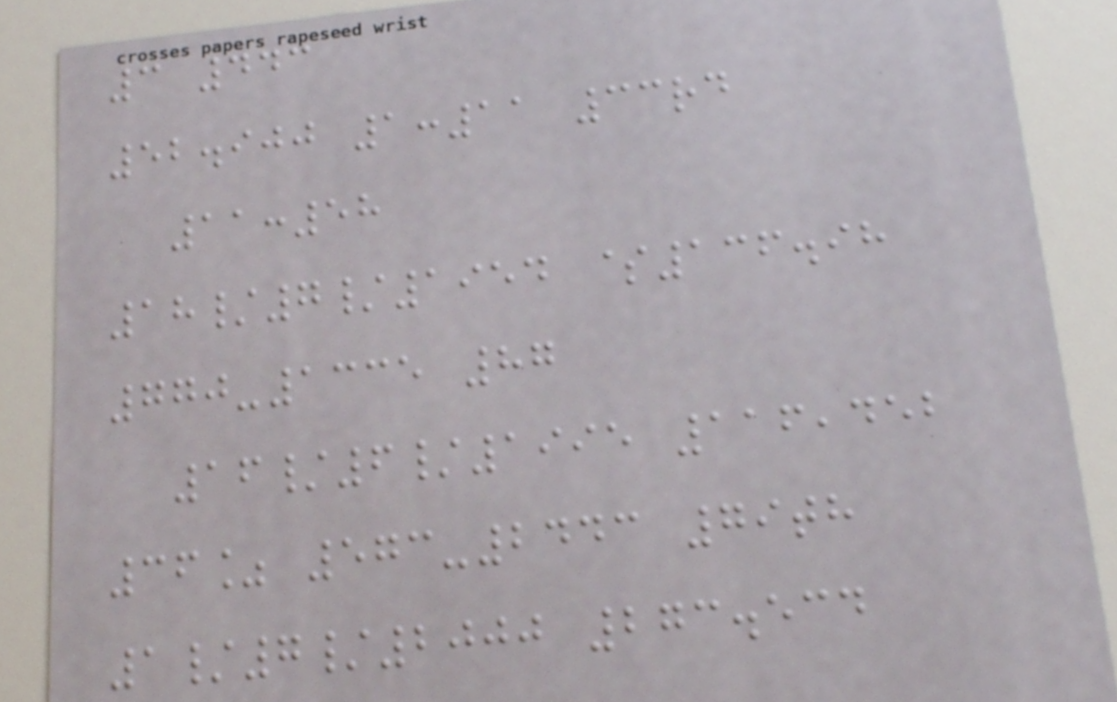3 443
52.900 1:11 33rd
11:58
18/7/1954 $136.98
770-1335 87
16/6/1995 116,452
36% 573-2443 79th
1/7/2000 273.534
